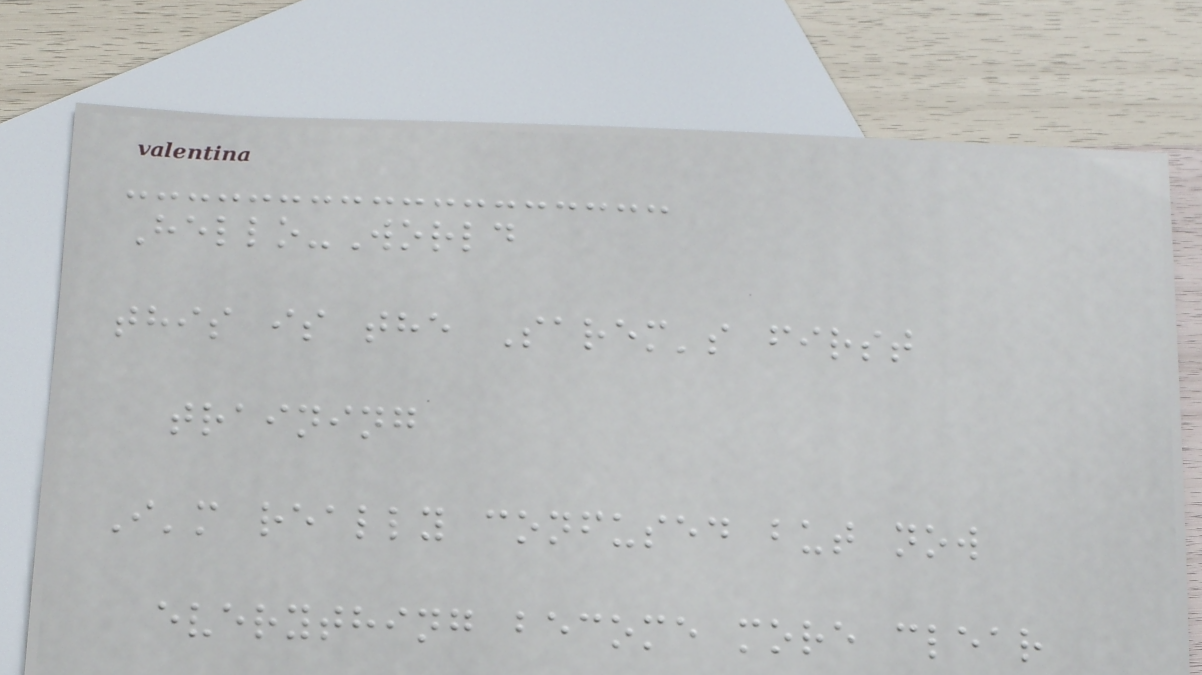Hello-World
this is the Sarem's first
training
I'm really confused but now
everything become more clear
